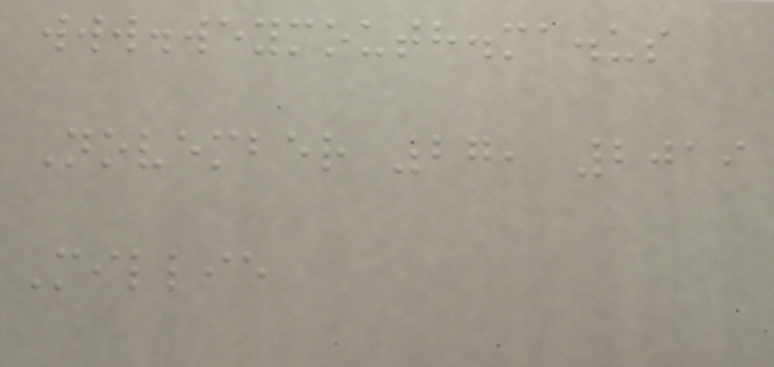www.weymouth.ma.us
November 27, 2019
Millie
